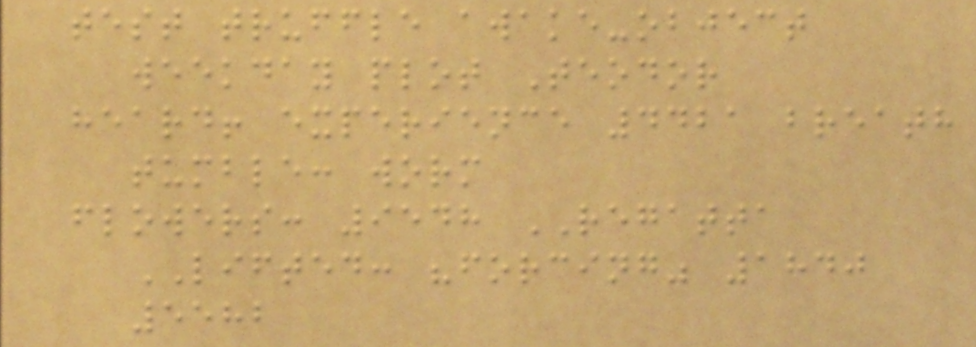test truffle awake-object
weekday plot Teodor
heard! experience 4421 breath
tumble: worm
flowers: 9548 REGATTA
LIFTED: "forcing" 1840
5582
